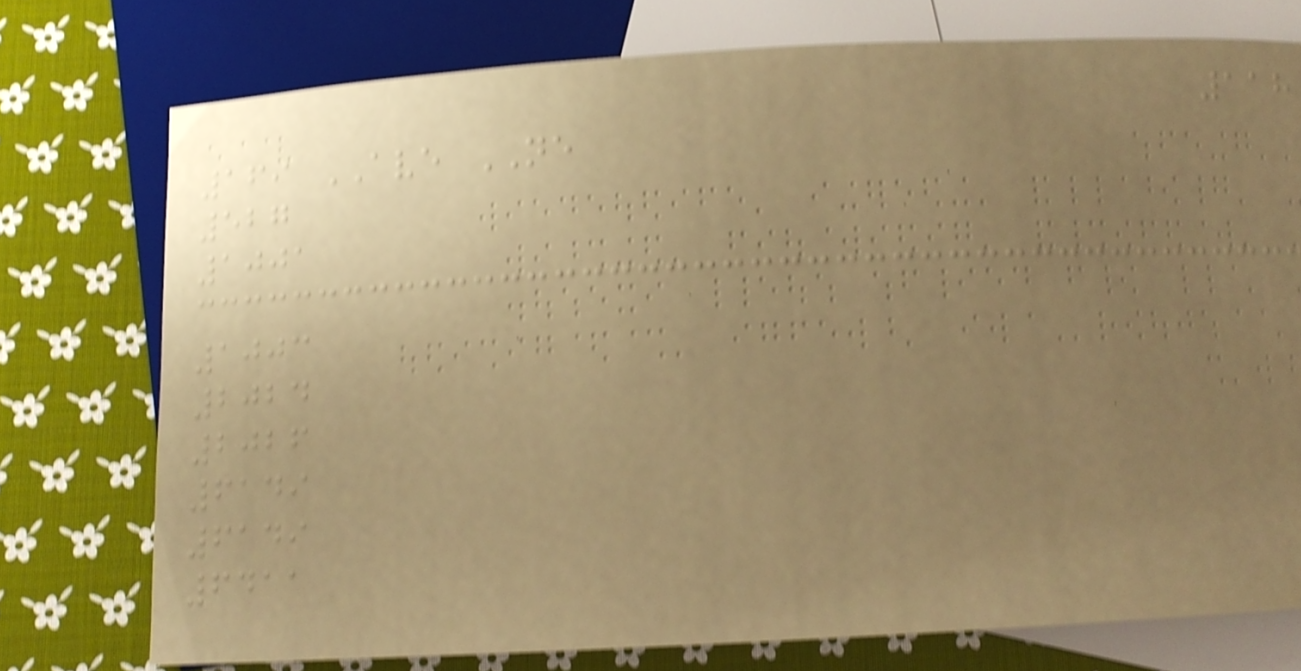118
169 AVE NE
527
1001
1003
2024
2026
6149
6149
6411
